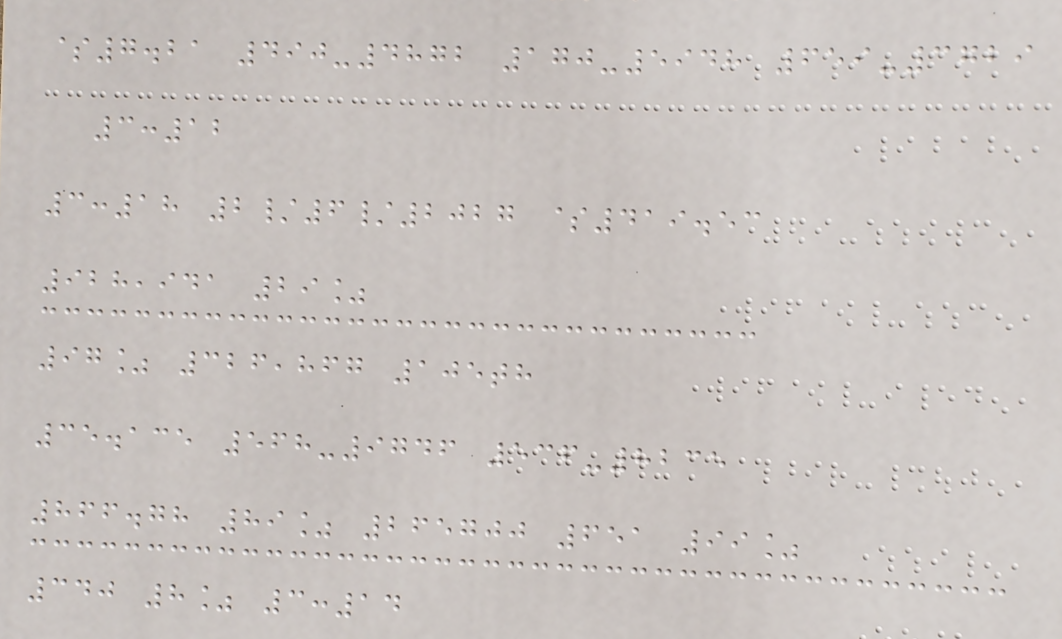$7.21 490-4872 170-5948 659-3729
3:12
3:18 2/6/2027 $419.53
928,941 29%
97% 326,867 105th
35.135 568-9746 536-8235
866.78 89% 265700 651 99%
340 8% 3:14
